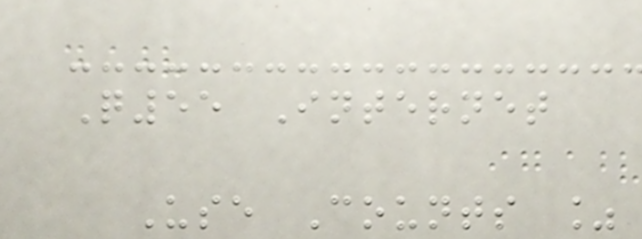Q55 Internet
Use Counts %
